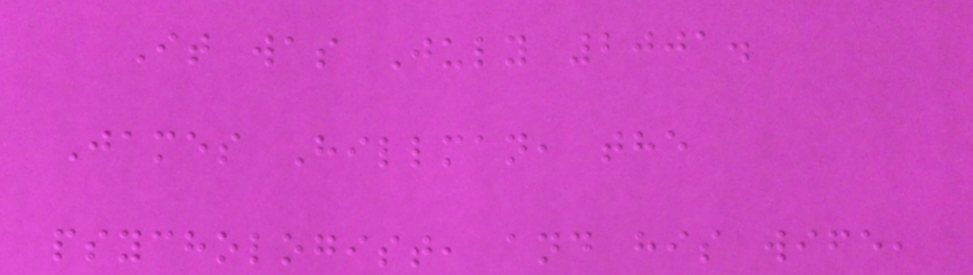It was July 2001.
James Hillman, the
psychologist, and his wife,
